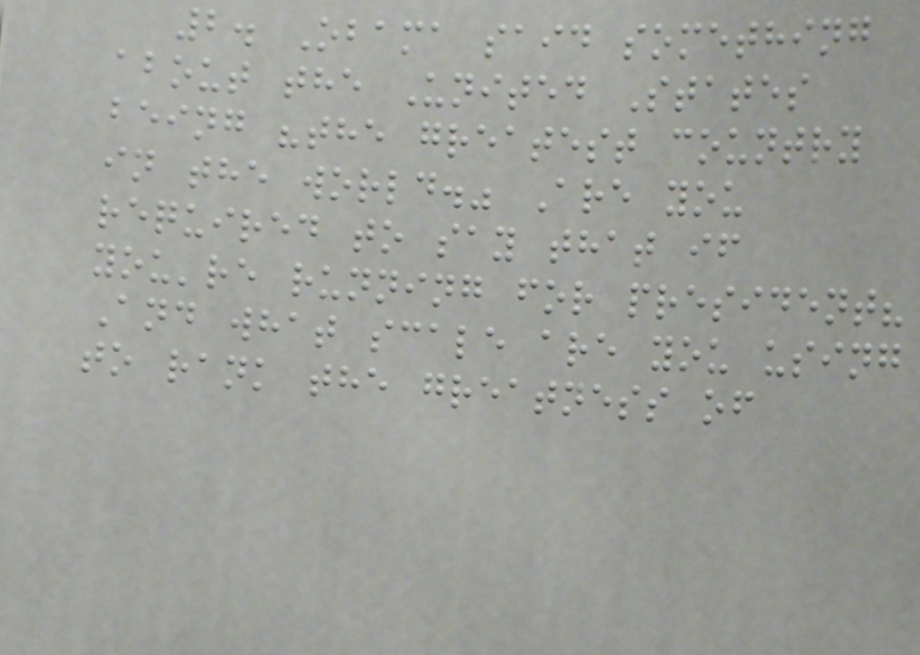2. Obama said something
about the United States
being "the greatest country
in the world." Are you
required to say that if
you're running for president?
And what scale are you using
to rank the greatness of
